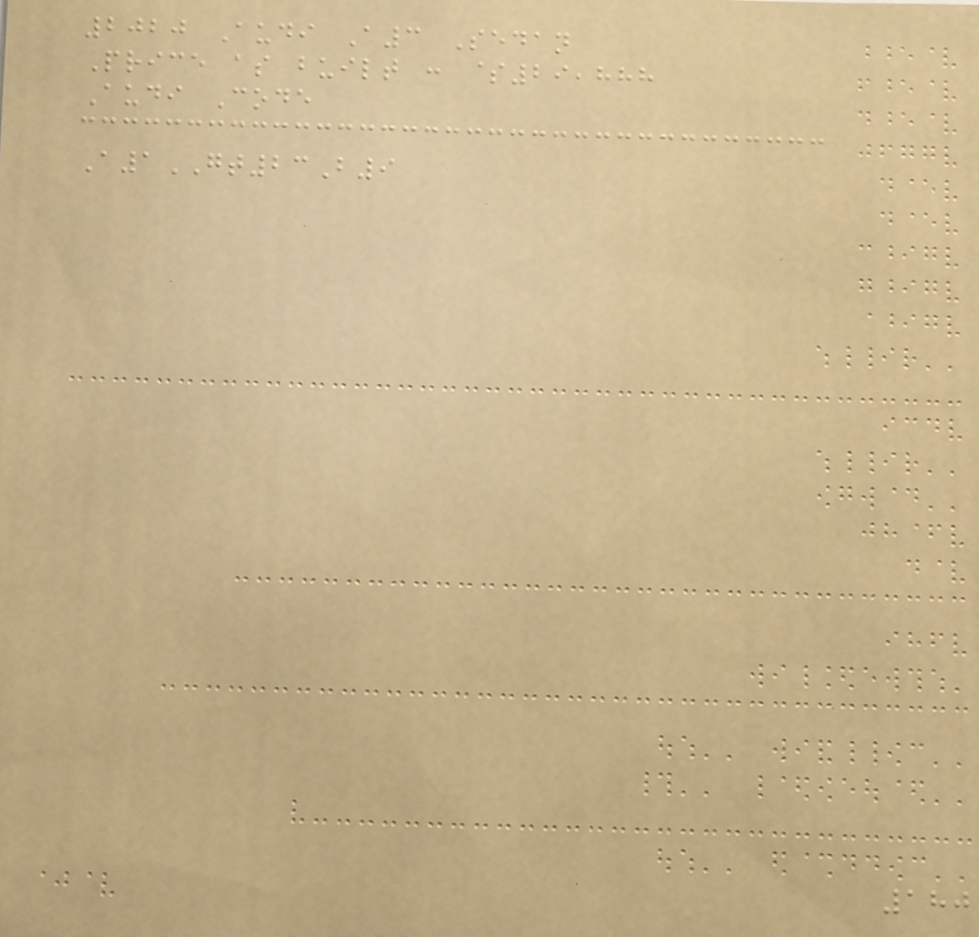2020 Audi A3 Sedan
Price as built : $29,888
Audi Code
A1GT23B9
180
